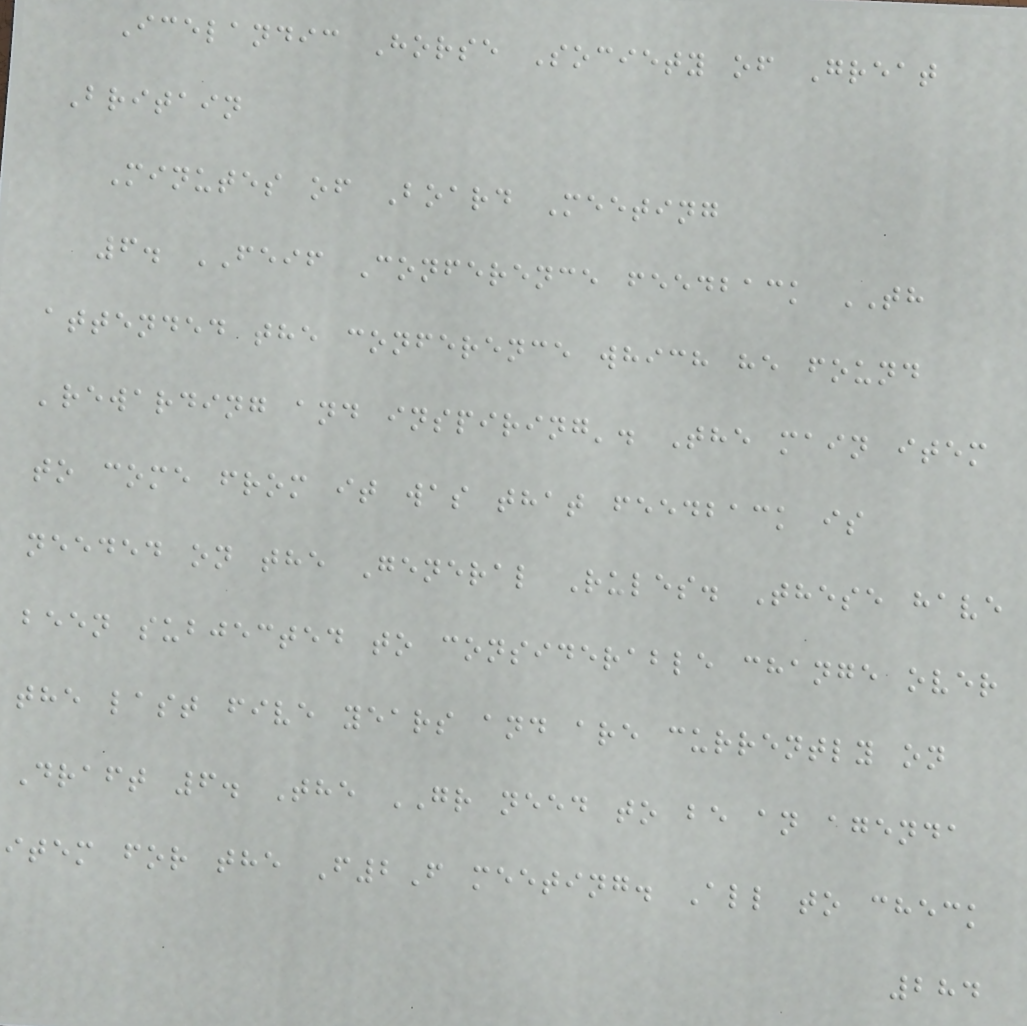Icelandic Horse Society of Great
Britain
Minutes of Board Meeting
6. FEIF Conference feedback TH
attended the conference which he found
'rewarding and inspiring'. The main item
to come from it was that feedback is
needed on the General Rules. These have
been subjected to considerable change over
the last five years and are currently on
Draft 6. The GR need to be an agenda
item for the F2F meeting. All to check
284
